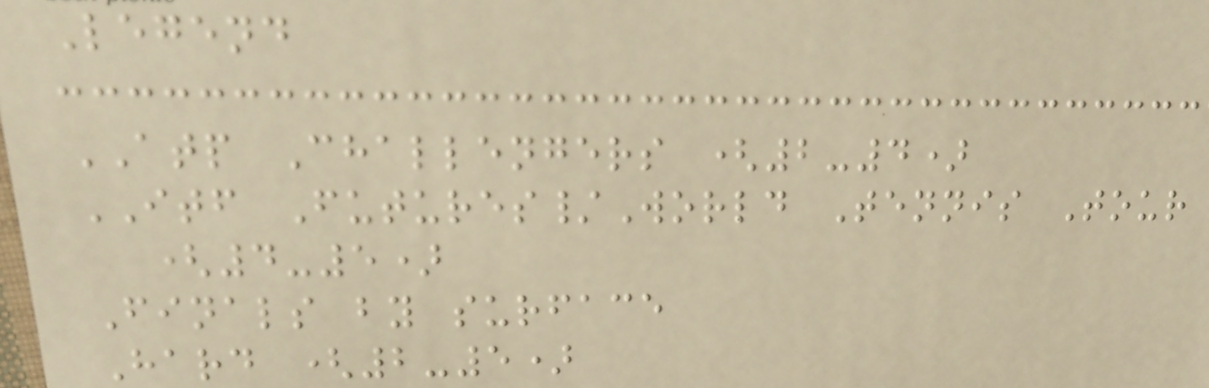Legend
ATP Challengers (2-4)
ITF Futures/World Tennis Tour
(4-5)
Finals by surface
Hard (2-5)
